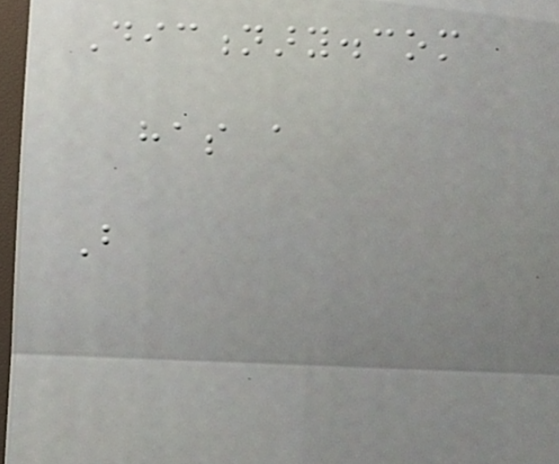Dictionary.com
has a
But
